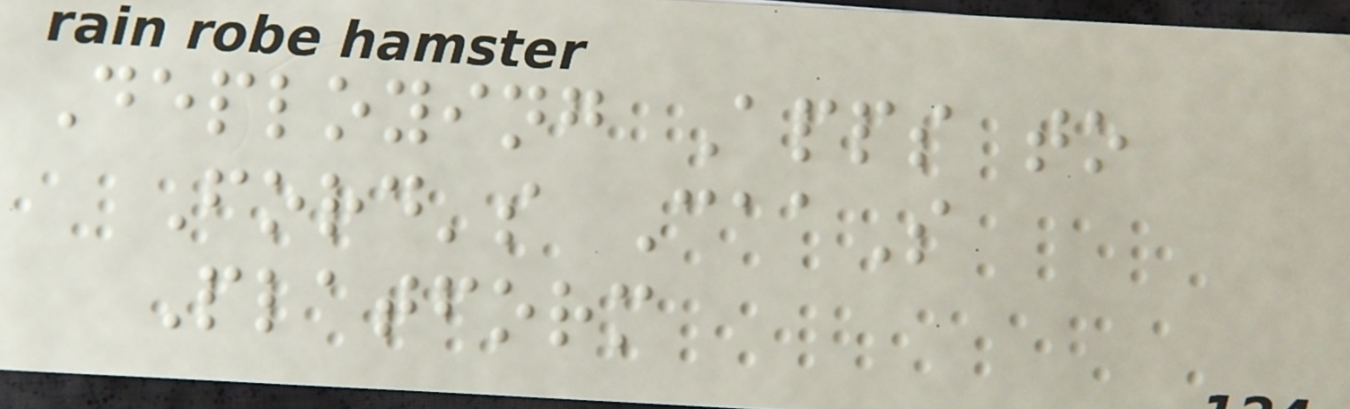Deploying Apps to
Ford's CaaS
Platform
